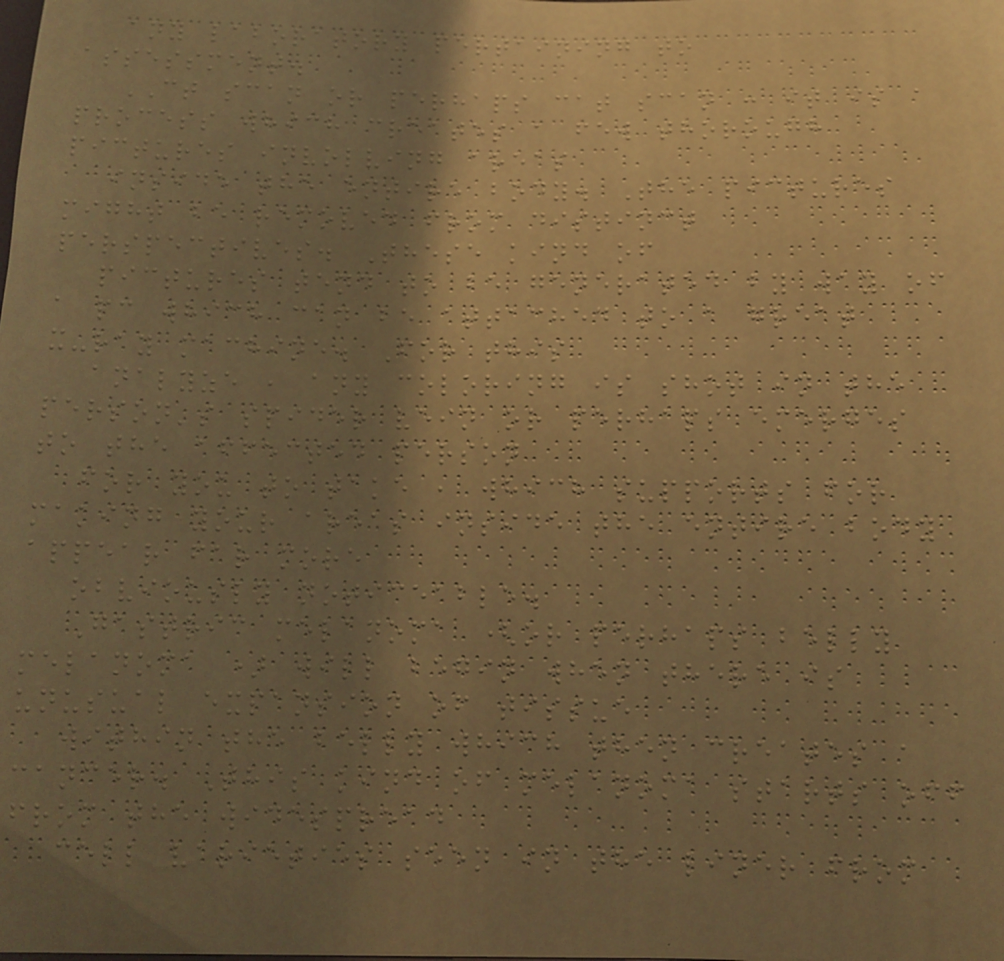any laboratory pertaining to
assessment.
CT scan or perhaps cat scan : it is a
process which creates a few thorough
pictures involving areas
inside the entire body. The pictures
might be removed from distinct
perspectives. These kind of
pictures tend to be generated by way of
a pc which can be attached to a great
x-ray machine. For this
analyze , any coloring is shot in the
person's spider vein or perhaps emerges
to the affected person
for you to take , which supports for
making your areas inside the entire body
appear far more
obviously noticeable.
Gastric melanoma (or perhaps belly
melanoma ) will begin when there is
unusual expansion of tissue
within the belly which then creates a
cancer. This kind of melanoma starts off
from the widespread
cell varieties seen in the liner from
